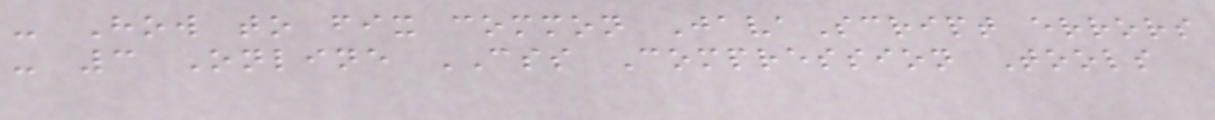- How to fix common JavaScript errors
- 3 Online CSS Compression Tools
